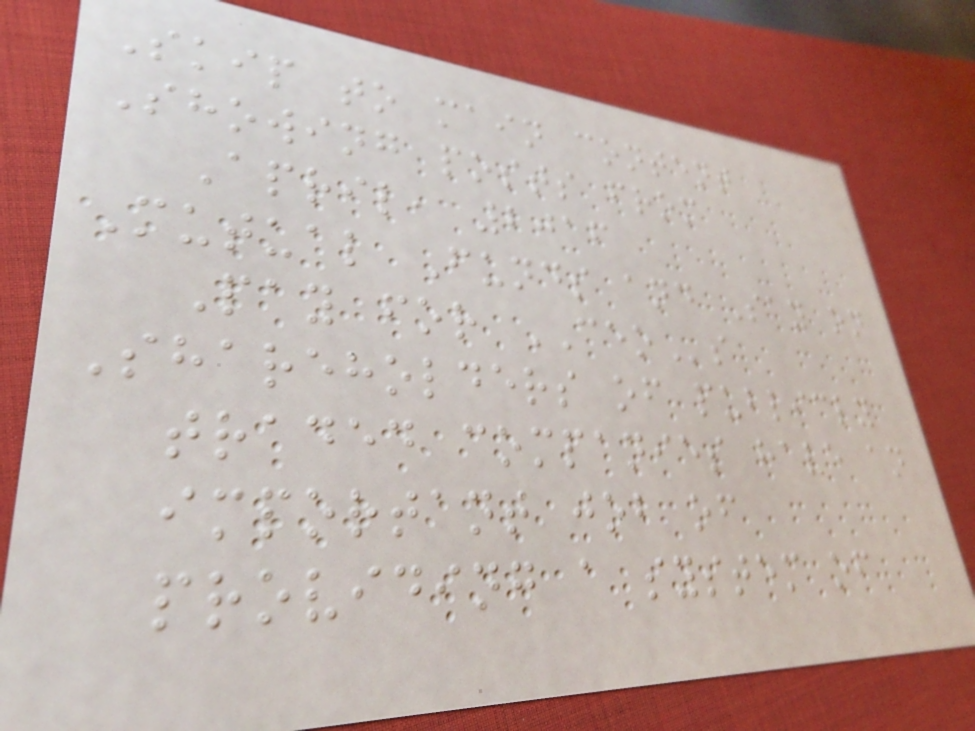Skip to main content
Showing posts from
April, 2016
Mutual Funds and Say on
Pay for CEOs
Shareholders of publicly
traded companies have an
important job of
providing a system of
